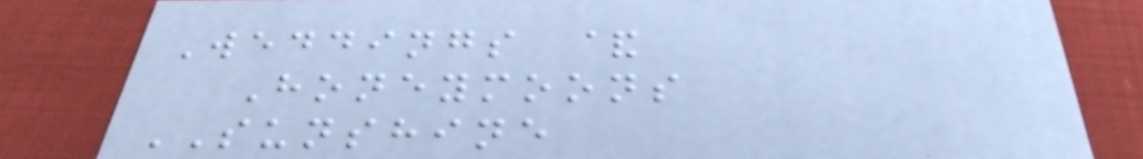Weddings &
Honeymoons
SUNSHINE
